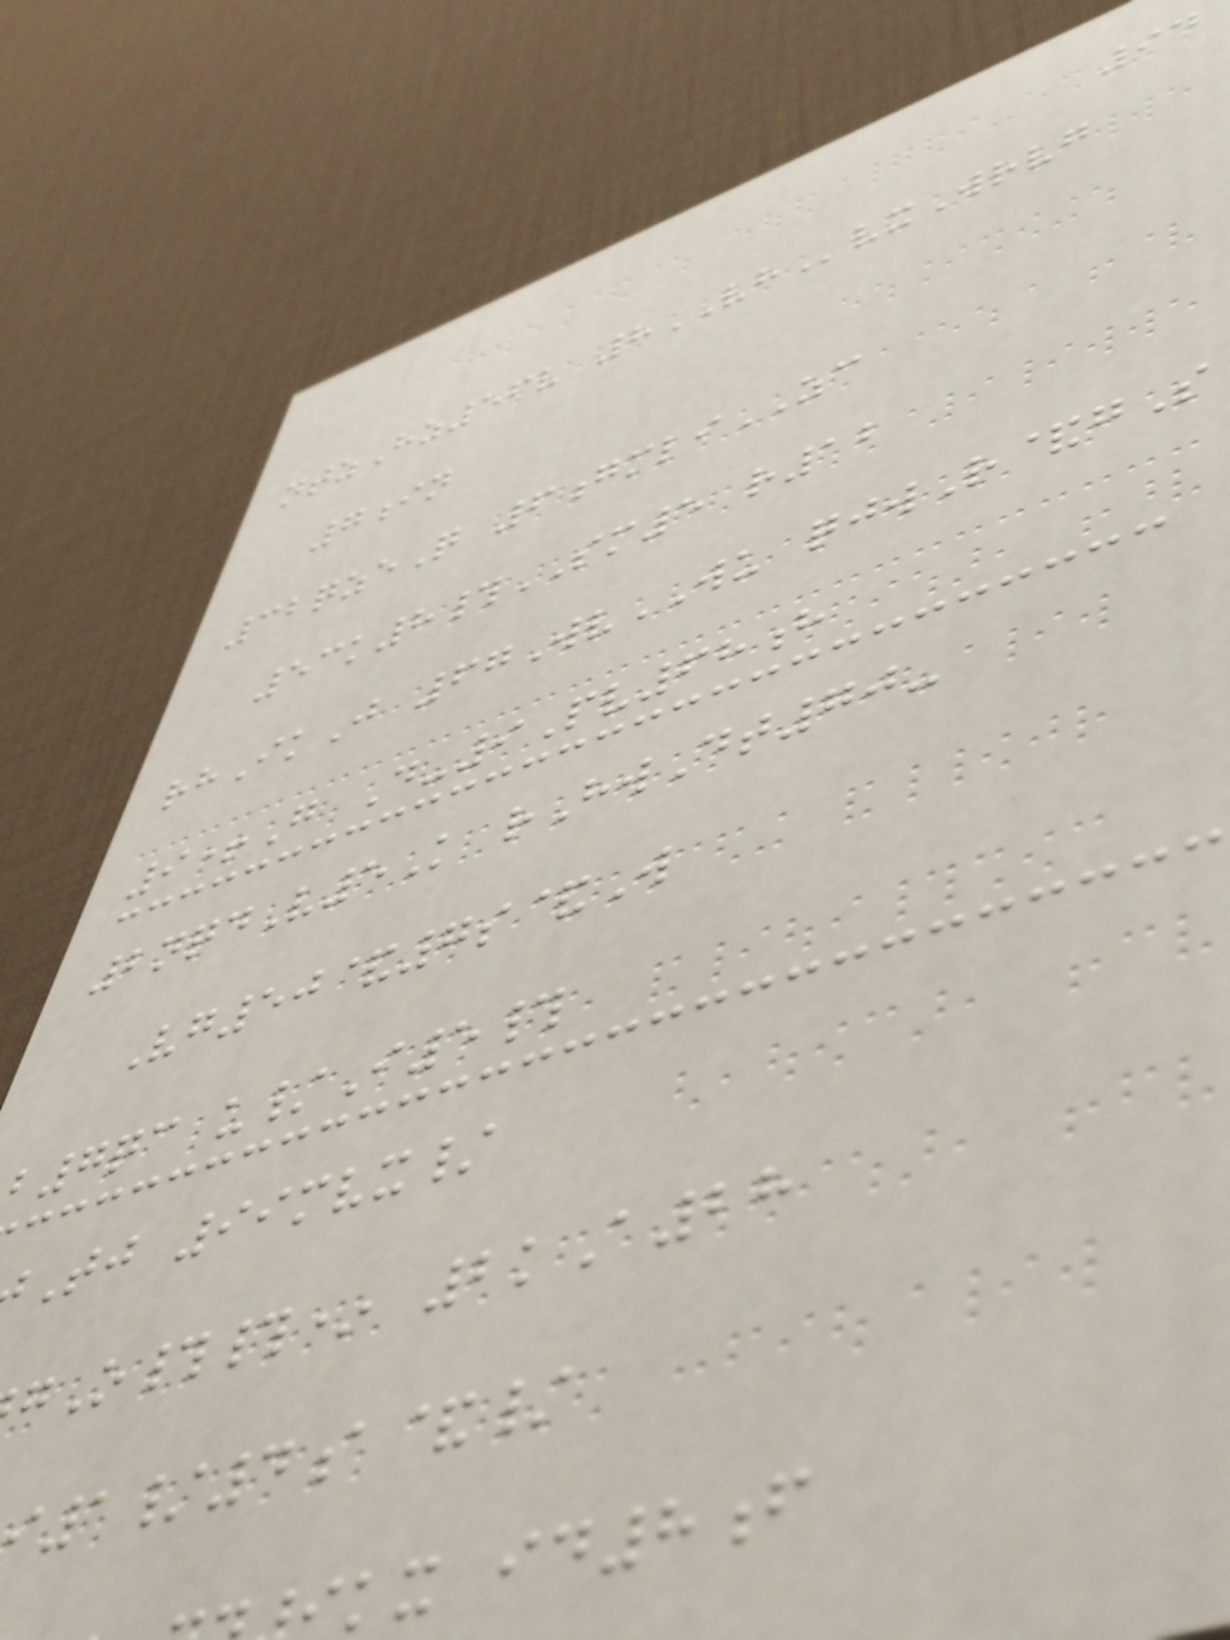94
ntzHz56v 8VHvxWrvg
7in
32qzeQ 6gmliZC
53k8#SM5 r12
rhIkJ 67WvWU qjwR&gS
9+G D-9Pv68h
2nqdV5K rHwDt70-
Vg50&7s&W
b7qc u/I5#
Tj 99mvx/
gO##* 2kA28
1/4a&/
kx id8f
